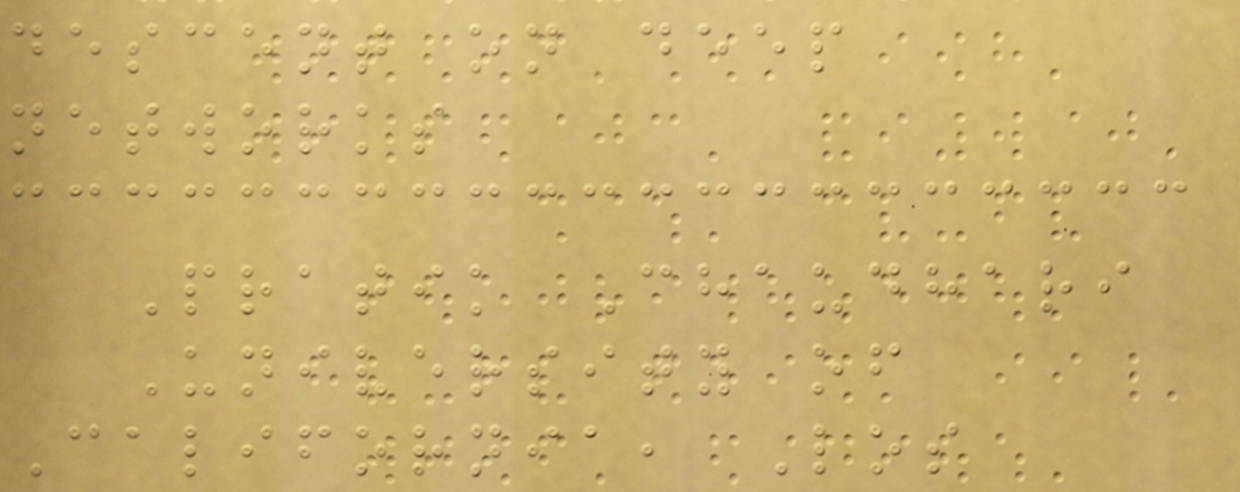descent on deep
networks
Pratik Chaudhari
University of
California, Los
